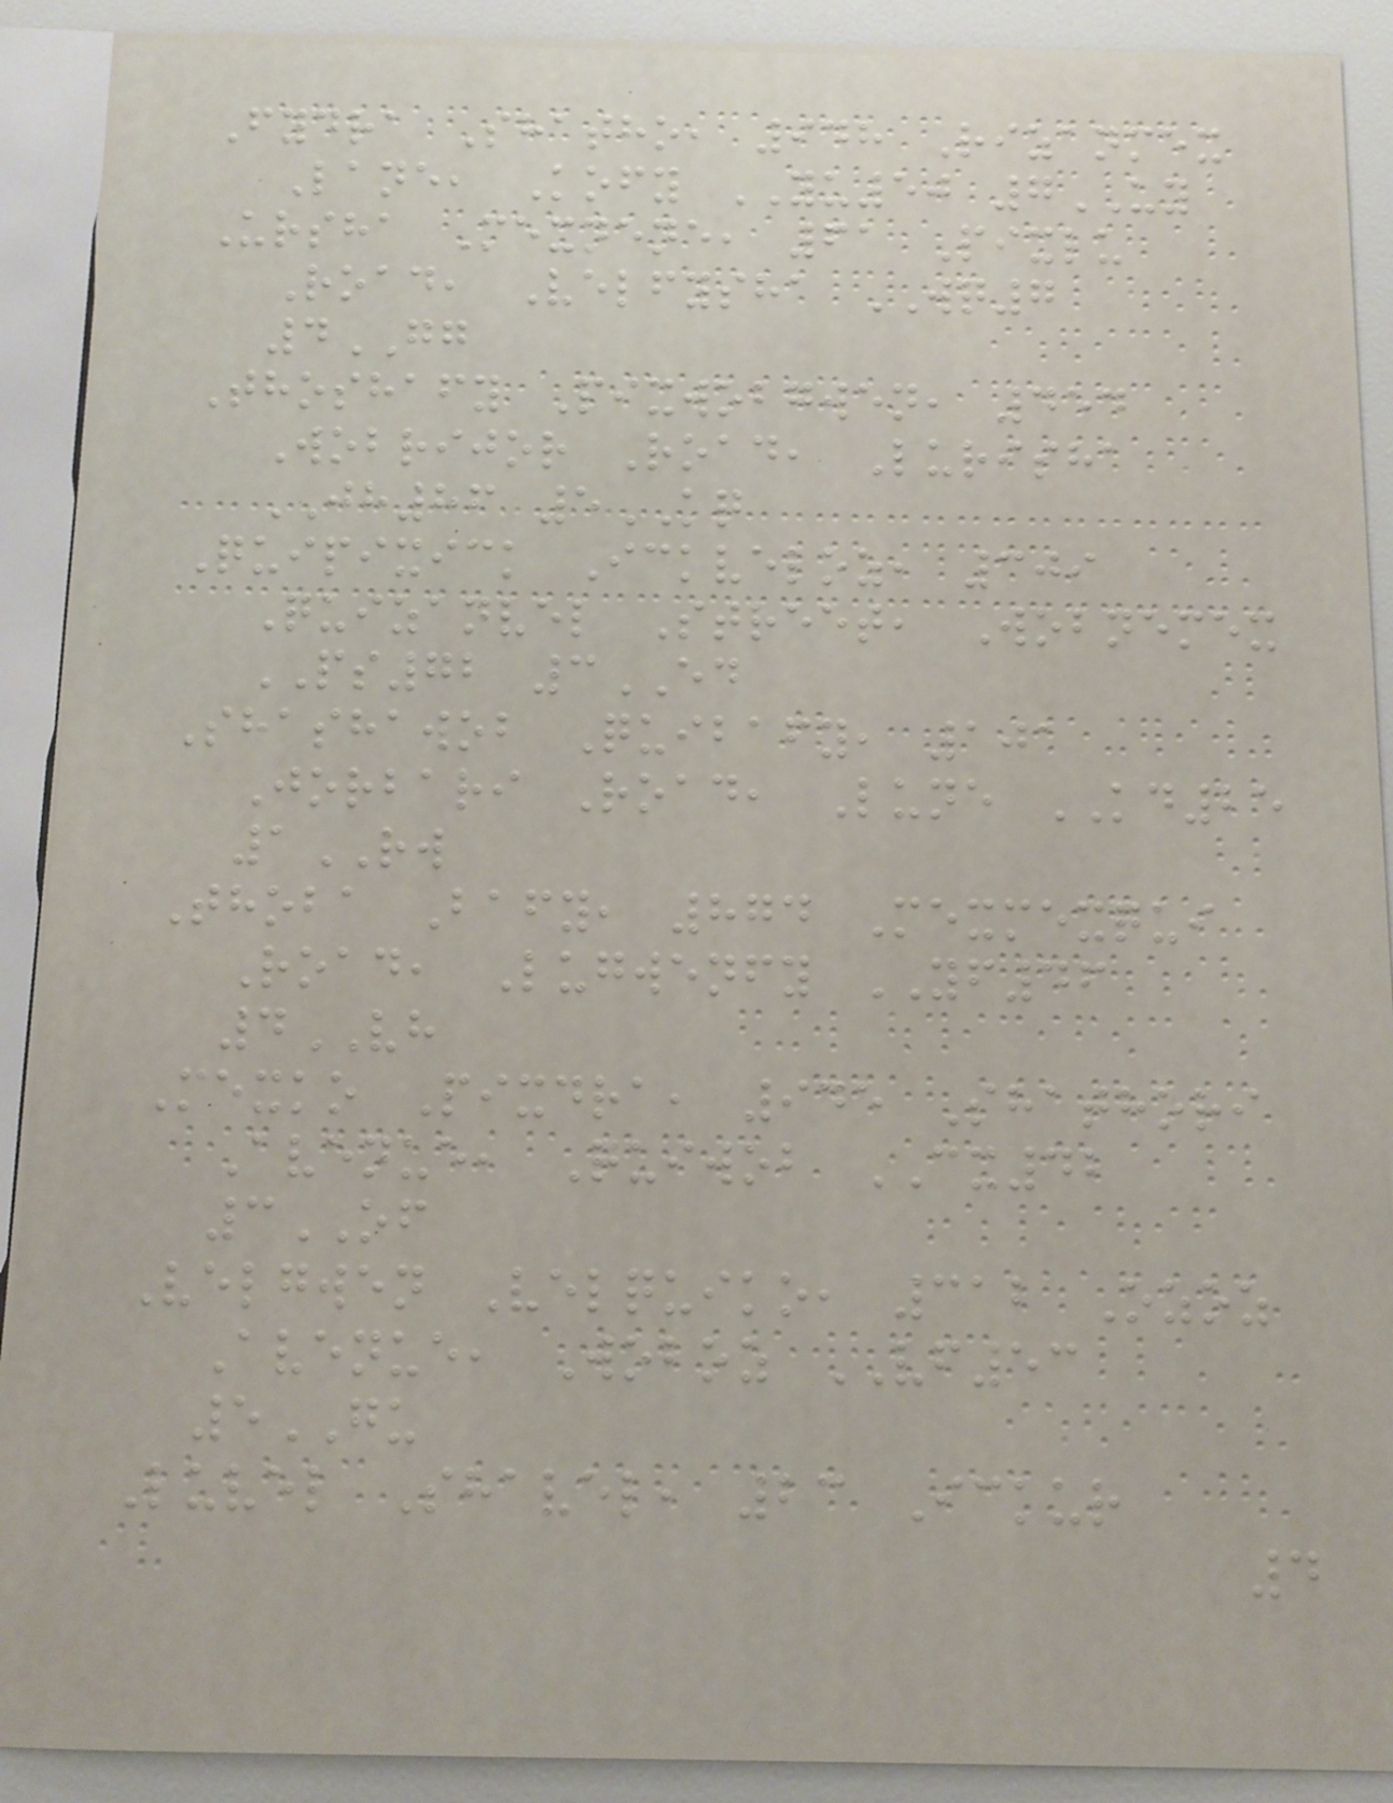Fydra Shatho, 948 Rizanmex
Lane, Kofy YU50 7UY
Ursha Mexnene, 61 Pixlu
Road, Velfysha WQ7
4GG
Thoshafy Pixwobgwen, 454
Wobrijor Road, Lurisha
JH86 5KQ
Quipixick Ickveloz, 309
Quizanvel Street, Wobnemex
PS72 3ED
Shashawob Quibafy, 101
Jorbari Road, Lune KD25
1RW
Thoba Bafy, 874 Mexmexqui
Road, Lugwenfy YF46
4VH
Mexko Pixdra, 945 Shathori
Avenue, Quiwob CX42
3OF
Velgwen Velquiko, 312 Ozoz
Avenue, Woboz VF53
5GU
Luvel Shavel, 23 Ickur
4
